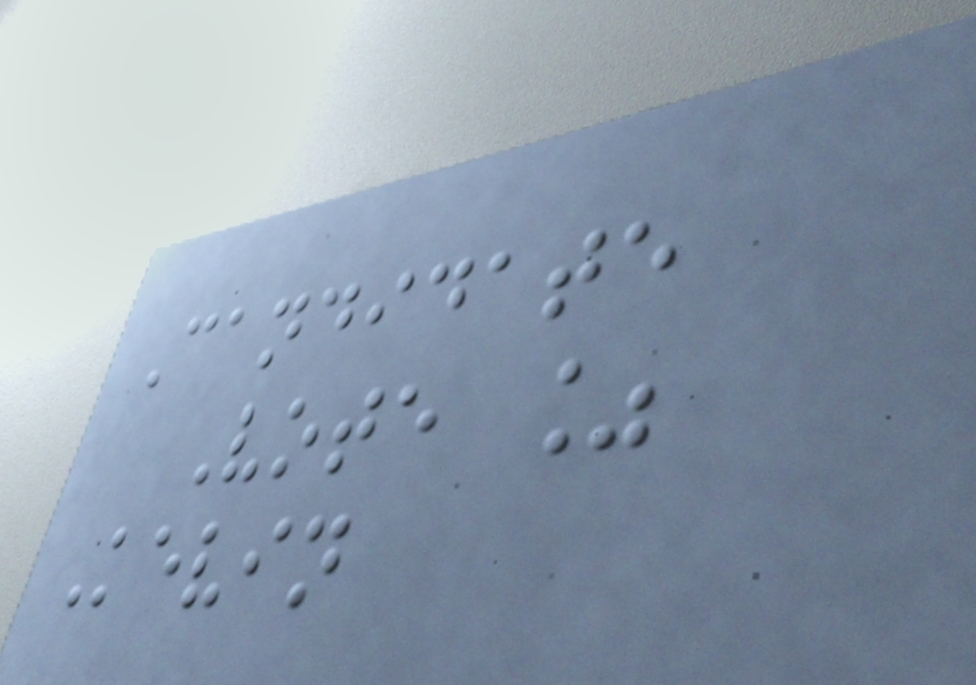Candidate
Vote %
Kevin
